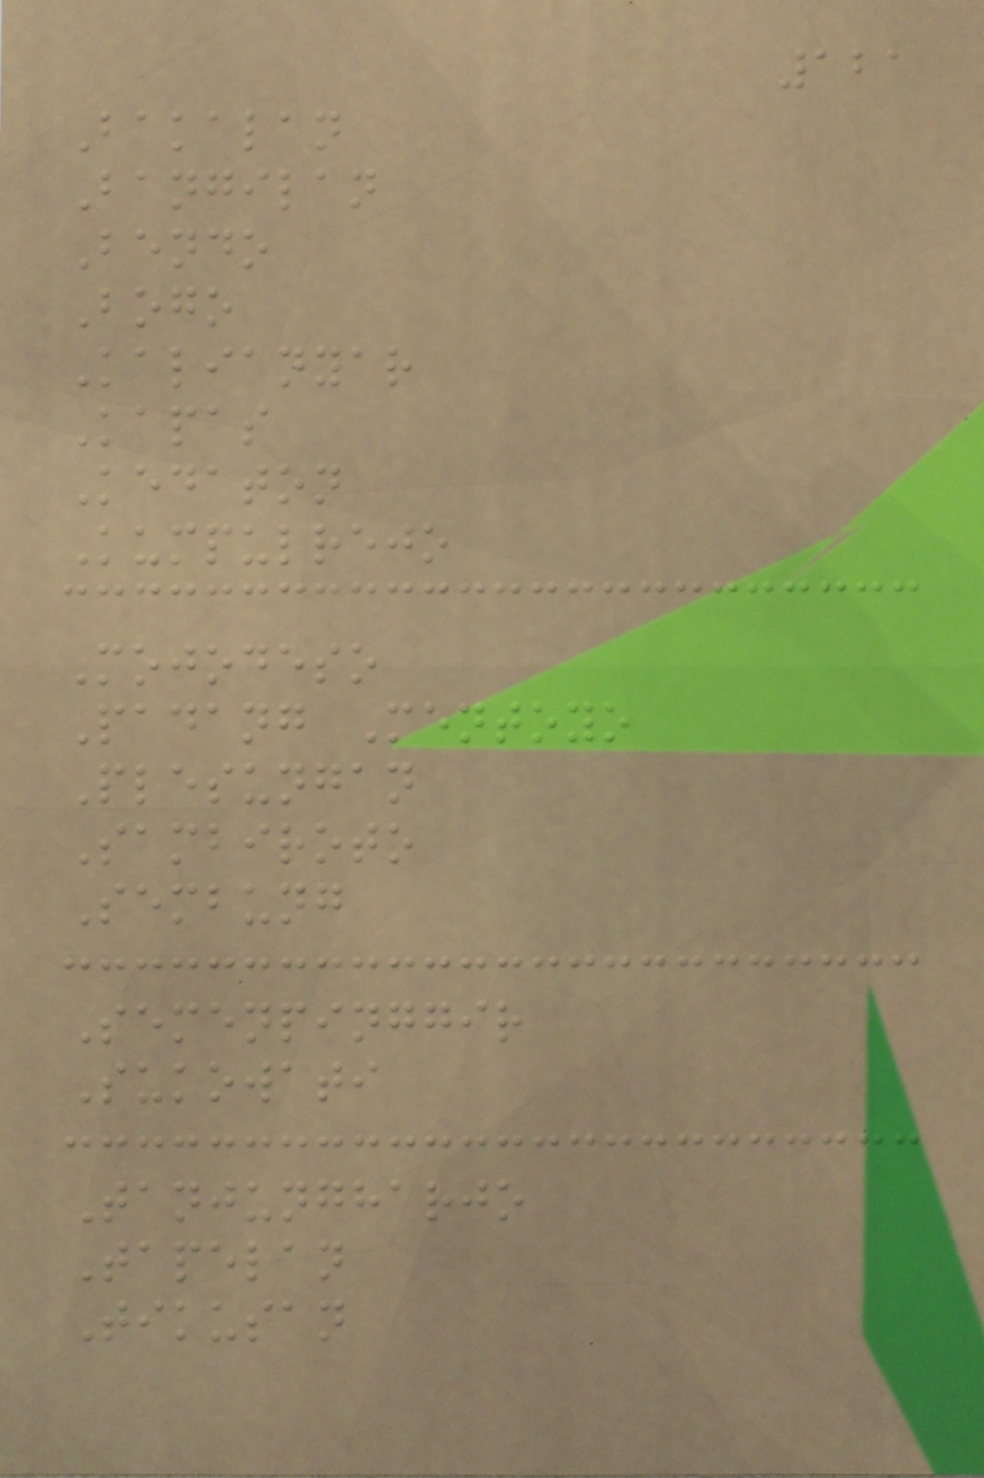121
Bakalan
Bangilan
Bendo
Bogo
Kalianyar
Kapas
Kedaton
Kumpulrejo
Mojodeso
Padang Mentoyo
Plesungan
Sambiroto
Sembung
Semenpinggir
Sukowati
Tanjungharjo
Tapelan
Tikusan
